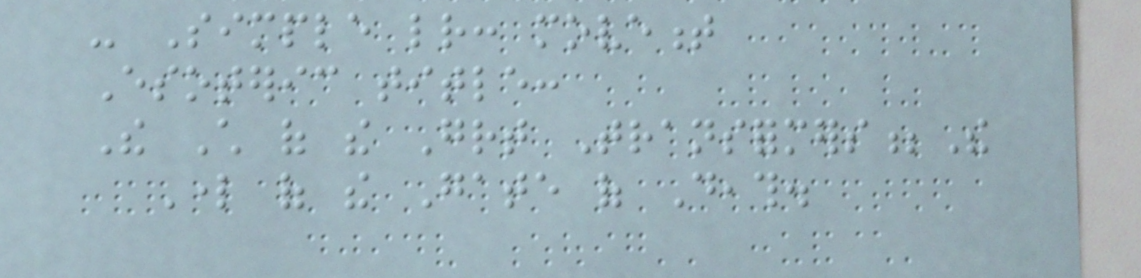- Simple letter: movement
Esoteric title:
The Child of the Great Transformers;The
Lord of the Gate of Death.
